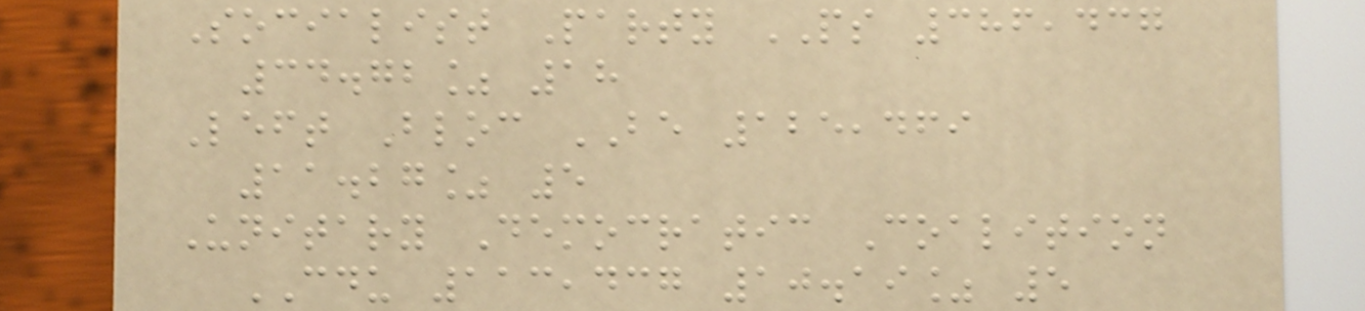Socialist Party PS 386,437
34.72% 18
Left Bloc BE 125,469
11.27% 5
Unitary Democratic Coalition
CDU 113,437 10.19% 5
